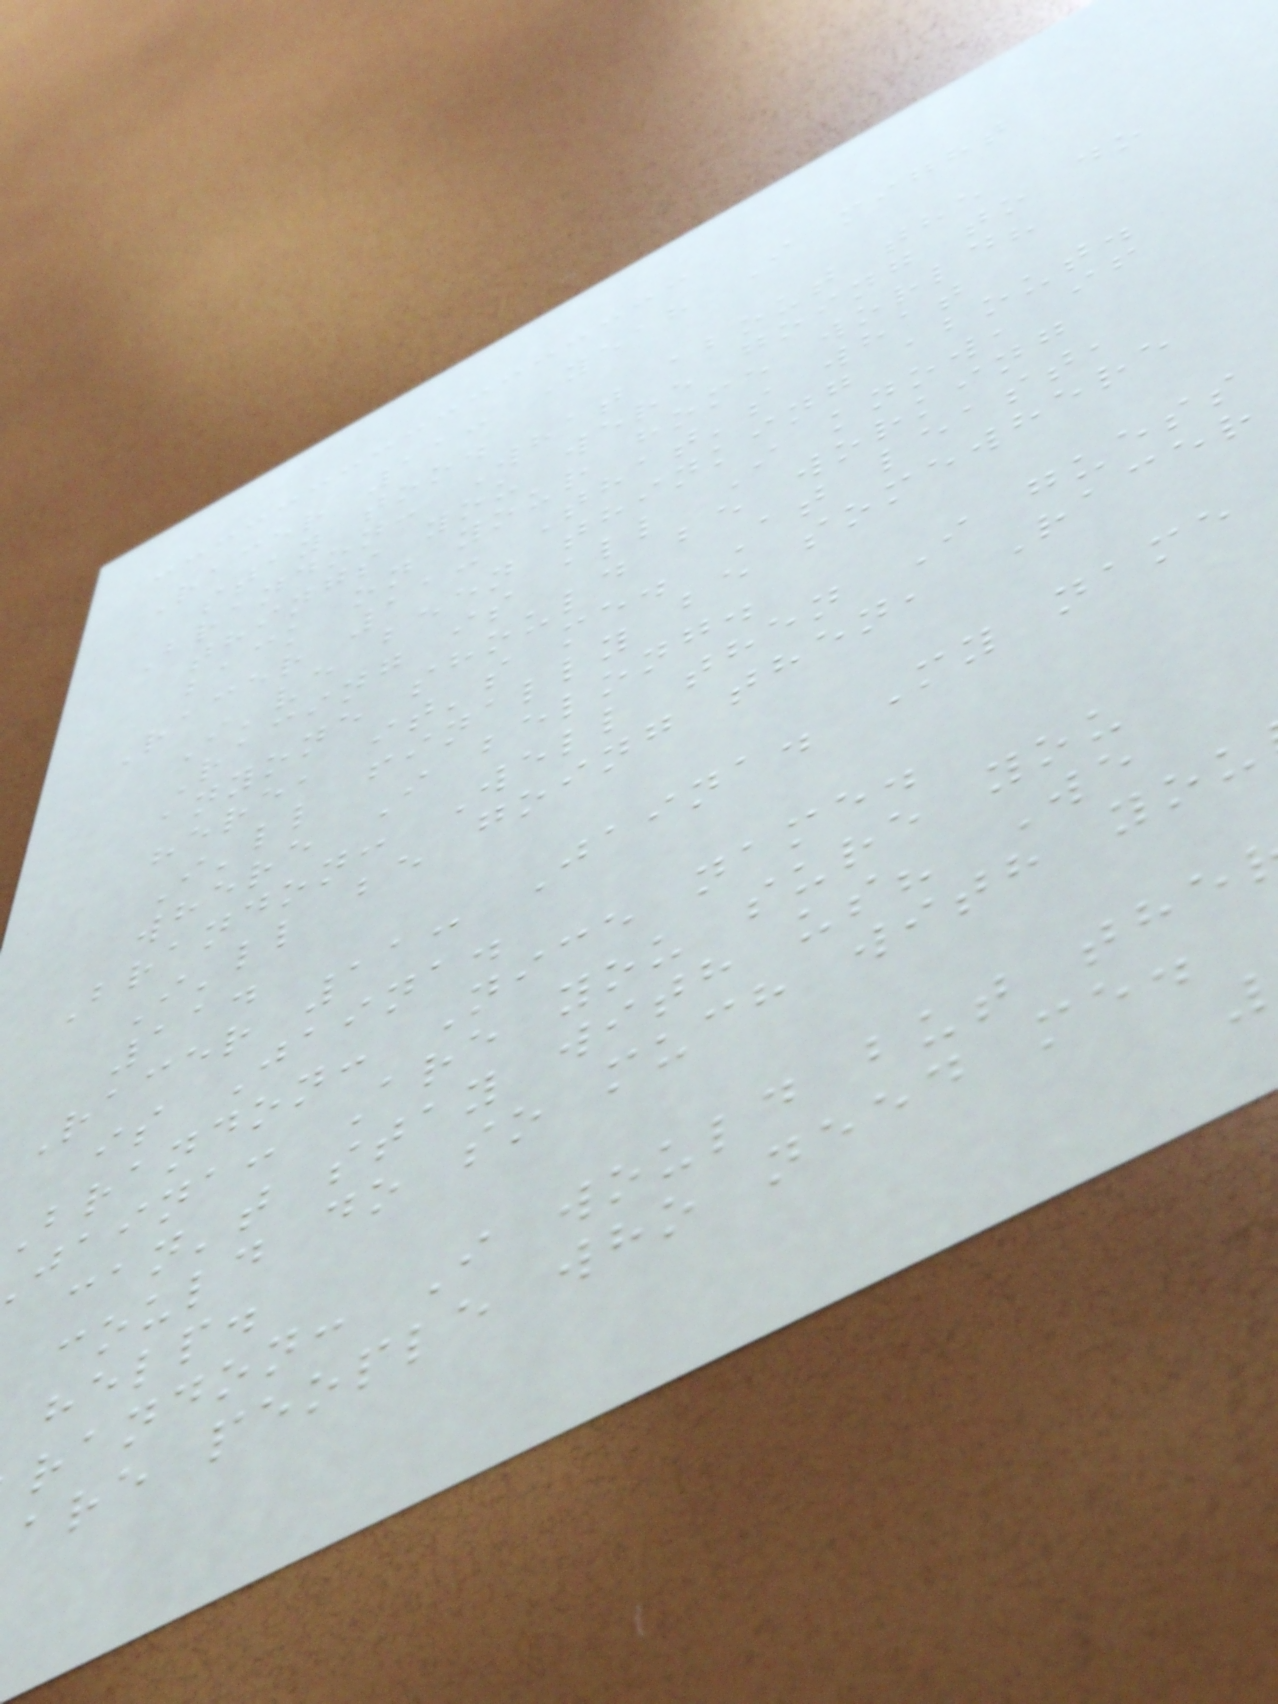Racer 11: Yeah I might
stay too.
Brandon: What about the
things you were going to do
back on your home world?
Racer 11: That's what
I've been thinking about.
Racing is all I know, if
anyone should be working
here, it's me. At least,
I'll finally be somewhere
where I belong.
Brandon: Well then I guess
I'll be going then, Racer
11.
Racer 11: Jaina. My name
is Jaina.
brandon: Nice name.
jaina: Are you sure you
can't stay with us? We
could do so much with you
help.
randon: I would but the
are people who need me.
